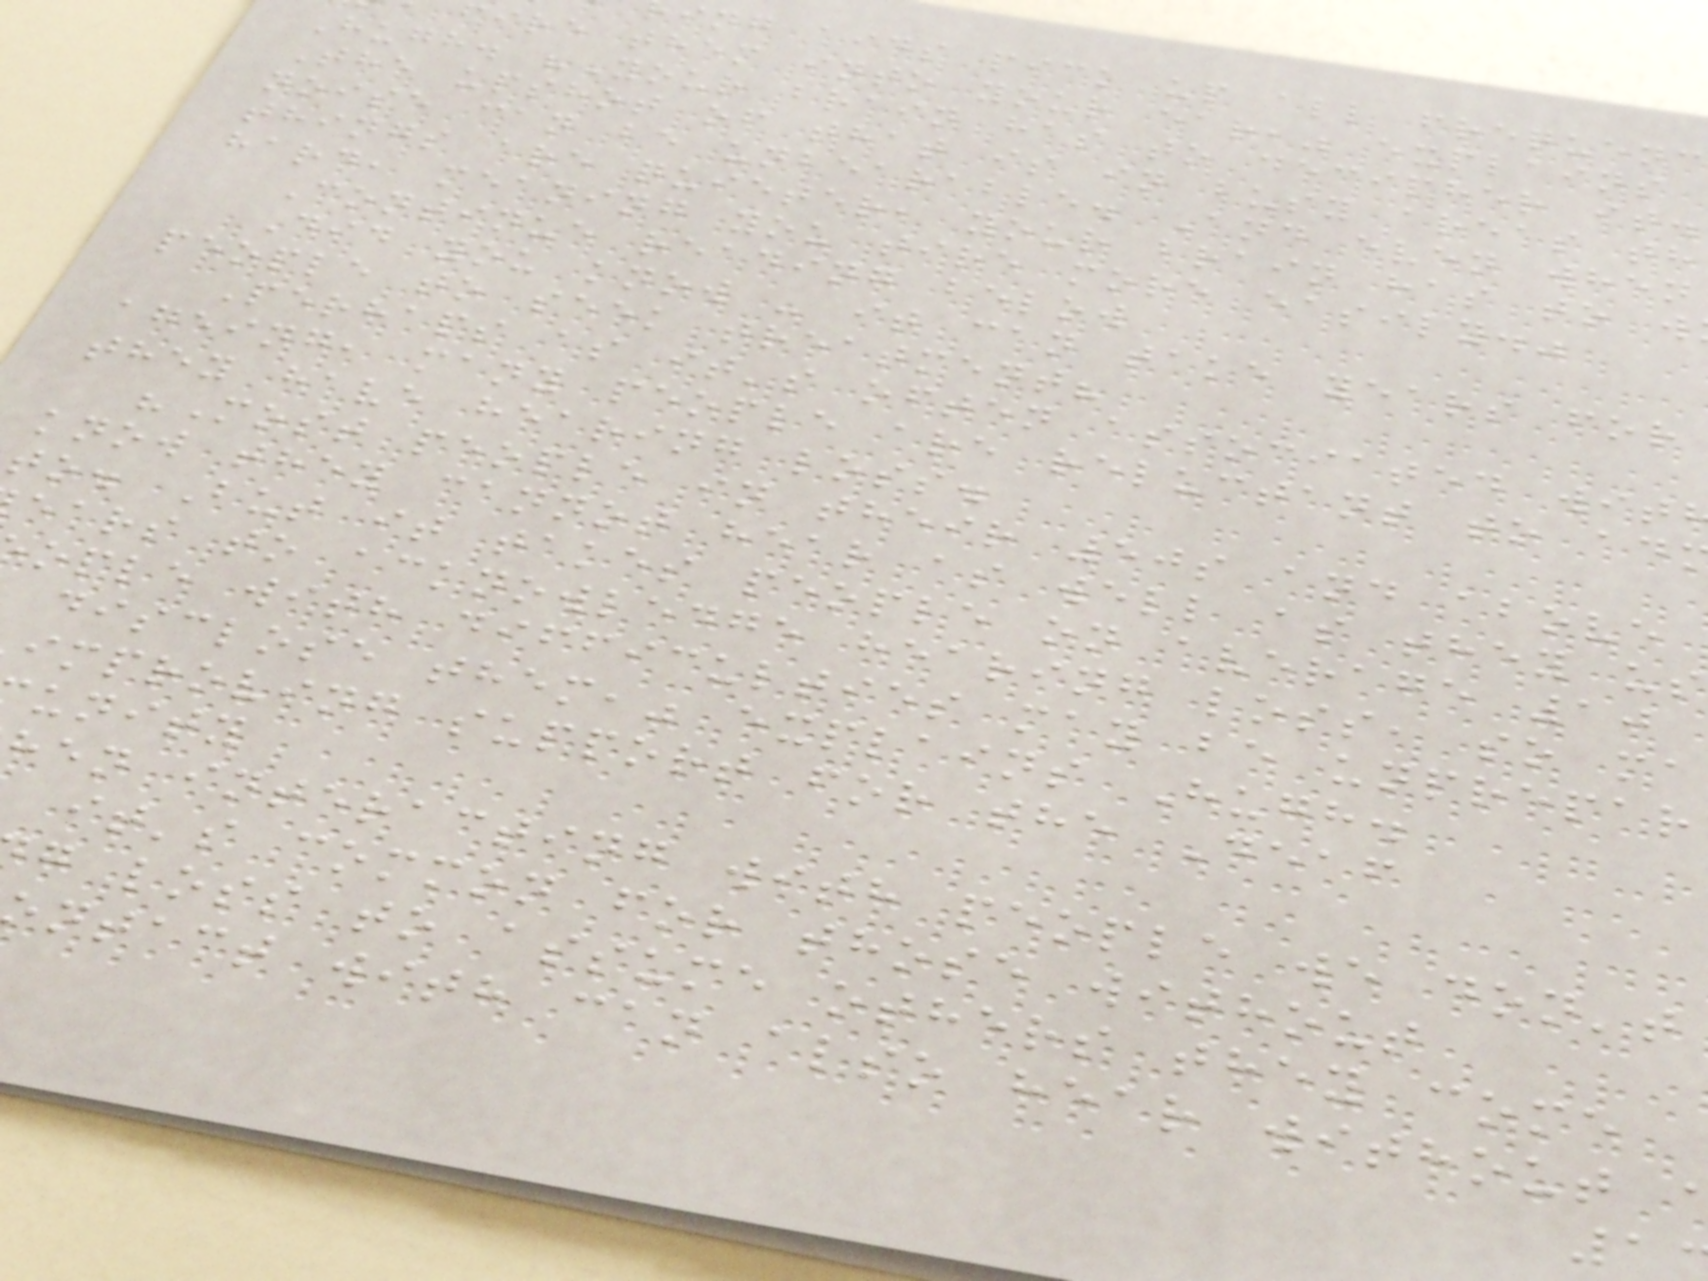ing aids pick up all frequenc
fire them into your ear," explains
Hugh. "Your brain has to decipher it.
The upshot of that is in busy areas th
noise can be unbearable. And even when
things are quieter, your brain has to w
hard, meaning you tire more easily."
Continue reading below
Did you know - it can take years for
people to seek treatment?
Perhaps as it's often associated wit
ageing, many people are reluctant to ad
they have hearing loss.
"Most people in their 50s and above
know they cannot hear as well as they us
to. But it takes people on average 10
ears to acknowledge hearing loss, so ma
ople with difficulties may be unprepar
disclose them," explains Hugh.
improving support for the Deaf
unity
hen interacting with people we don't
it's common for those without
g loss to assume others they come
ntact with can also hear without
